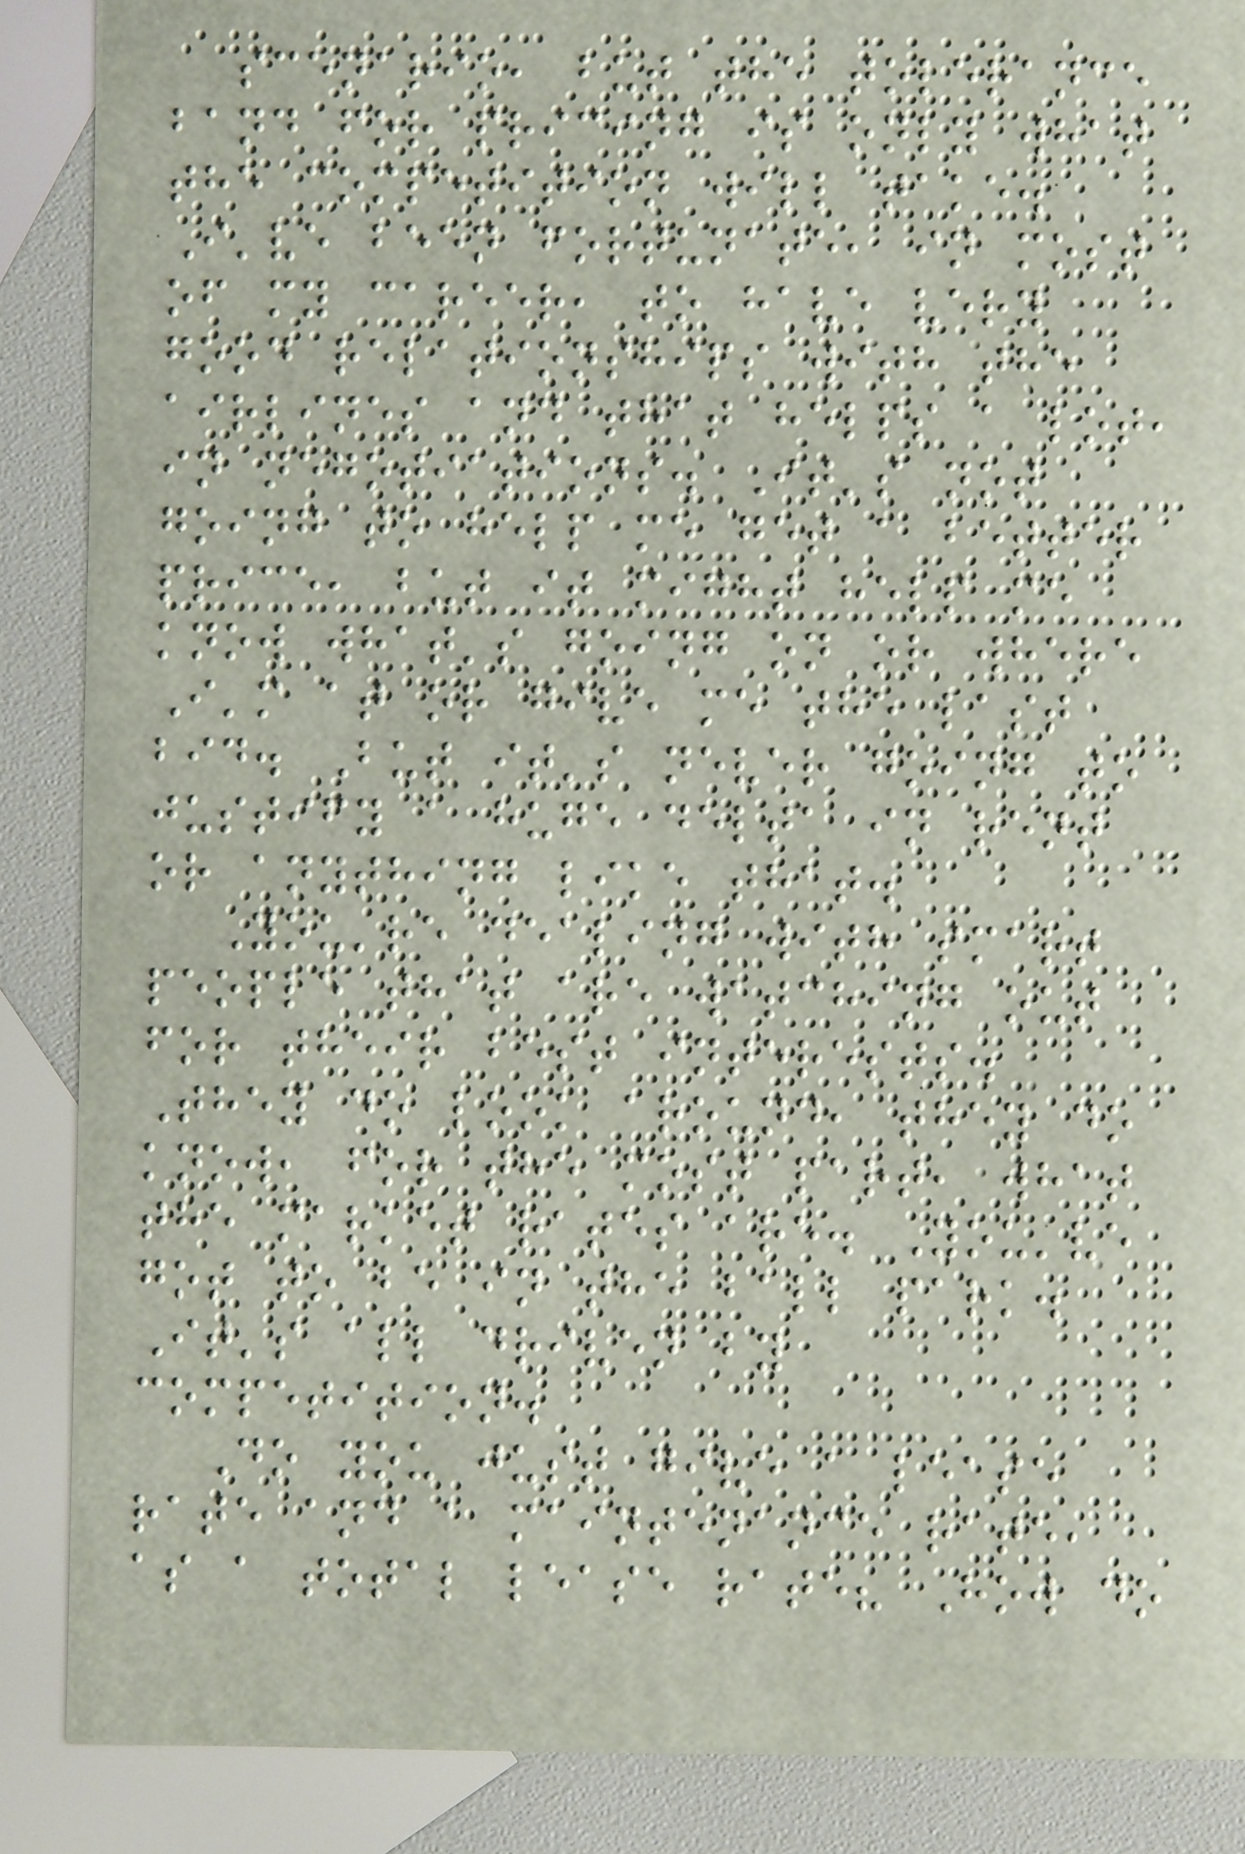scenario, but the tolerance
band for pricing is only what
the competition will take.
I've been fortunate, in most
of my career, to have very
good relationships with the
airlines and that helps a lot,
in negotiations. It's not
going to help me get a better
price, but it might help me
know what's going on or where
I'm at or give me the last
bid. But it's never going to
justify a huge delta in rent
or anything like that.
You're dealing with smart
people that are watching out
for their best interests.
They do look around, they do
know, for the most part, what
the market rates are. You've
got to be in the ball park.
It's all driven by
competition.
Do you just give a lease
rate and a maintenance rate,
as a total lease rate? How do
